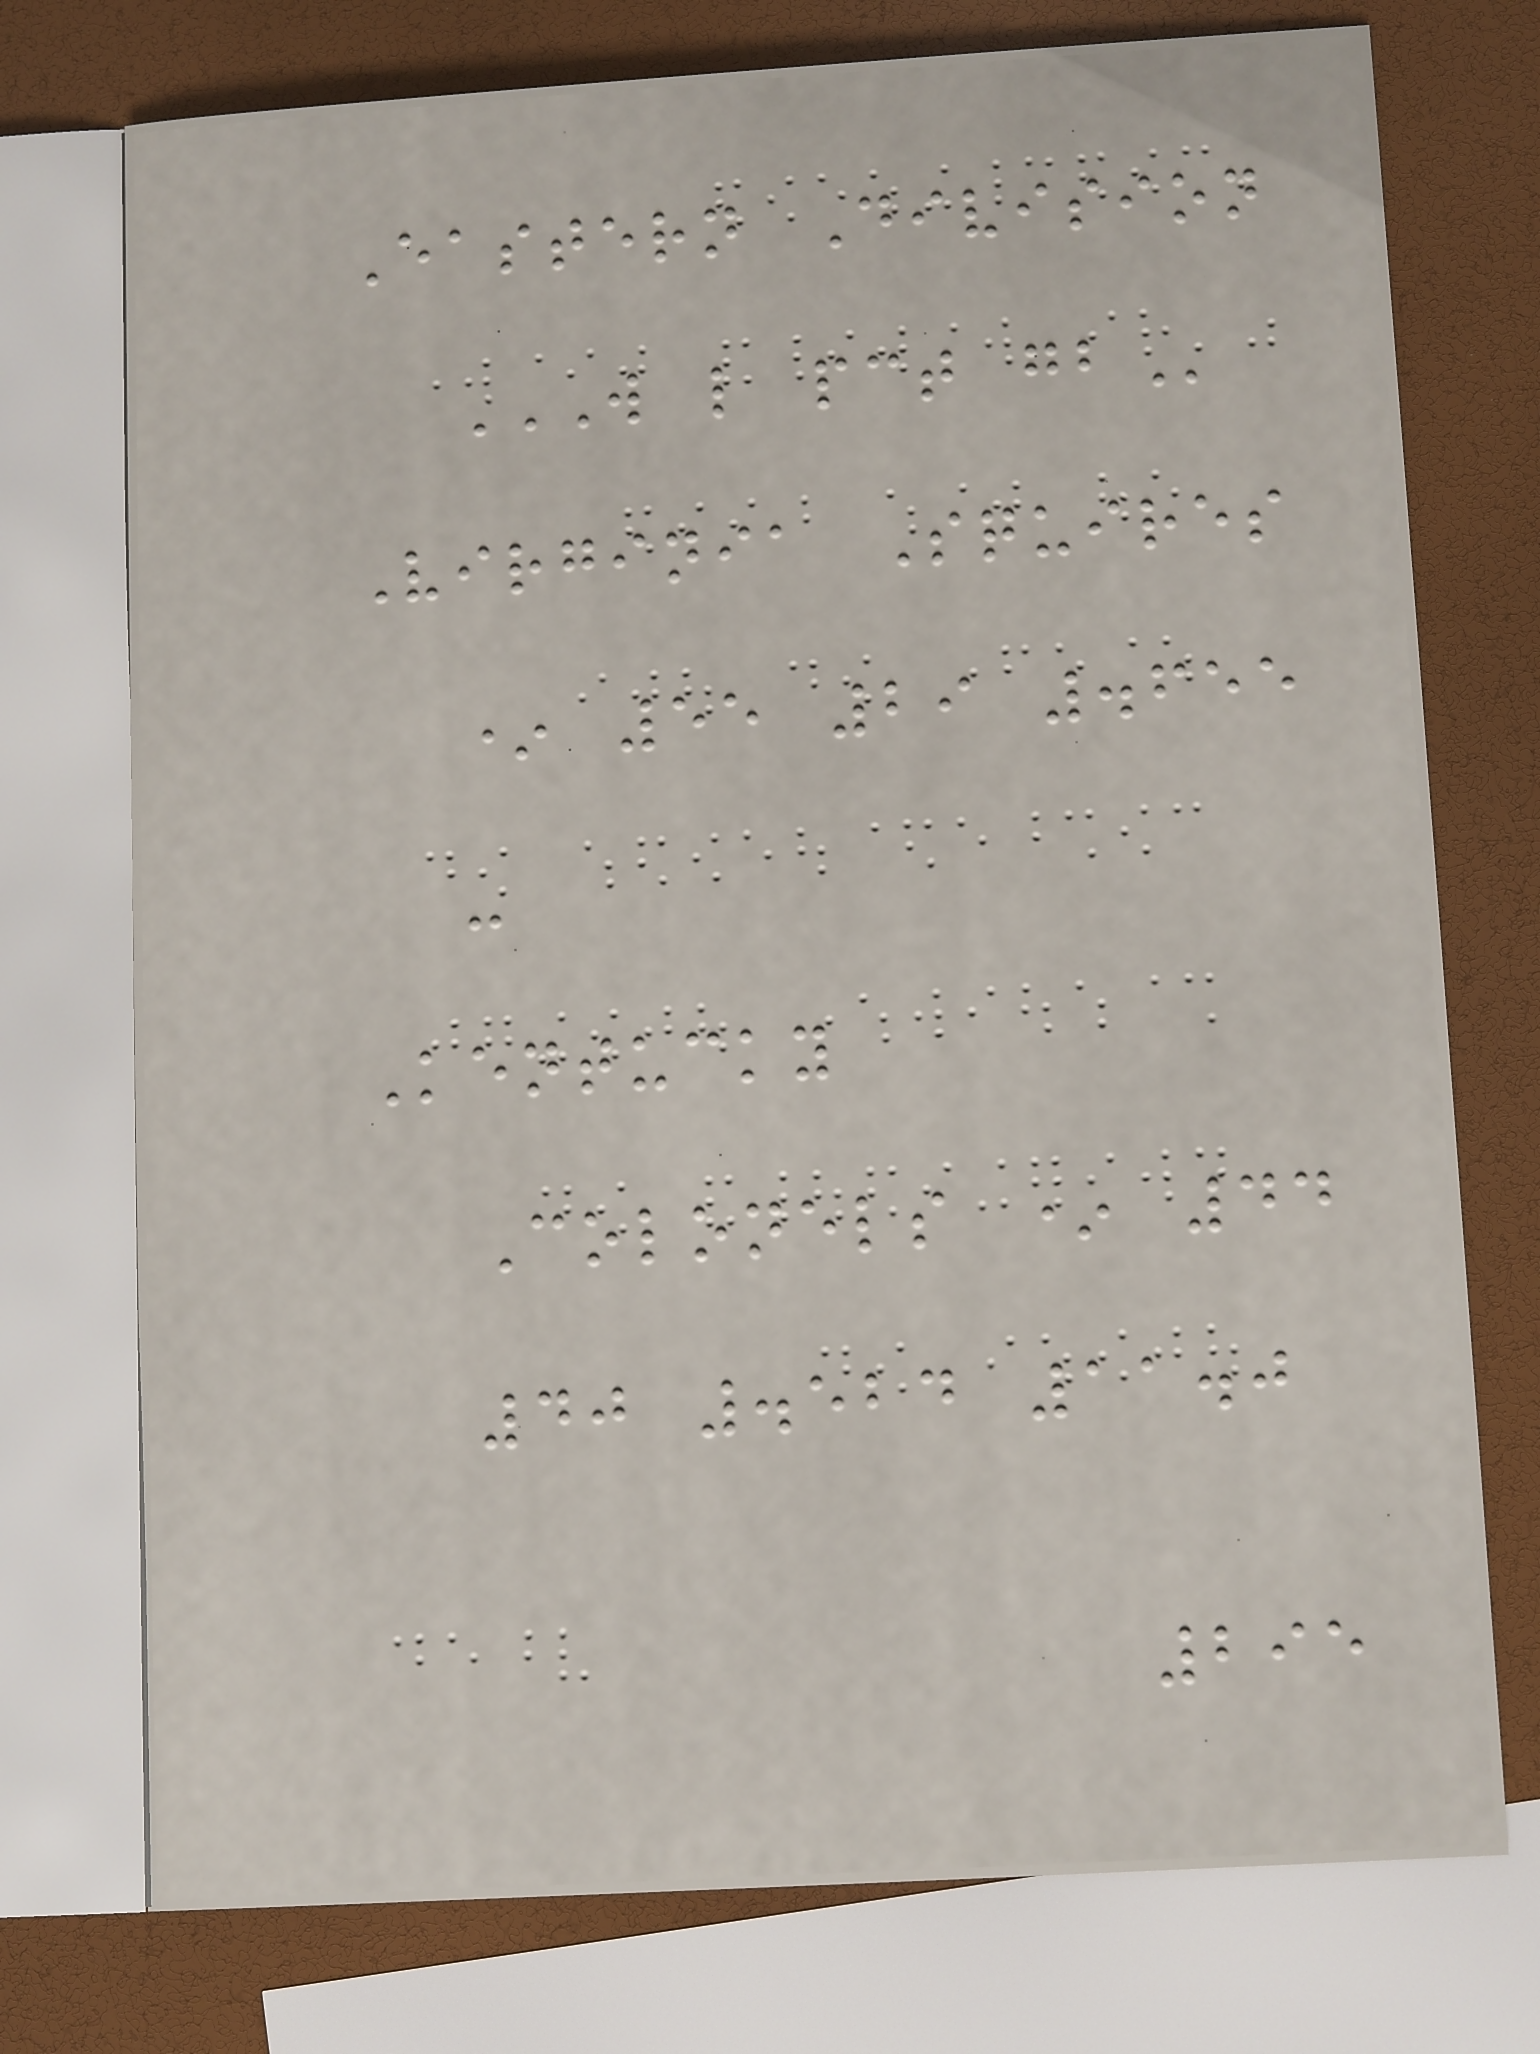Eastern Division
W L PCT GB
Virginia Squires
* 55 29 .655
-
Kentucky
Colonels * 44
40 .524 11.0
295
